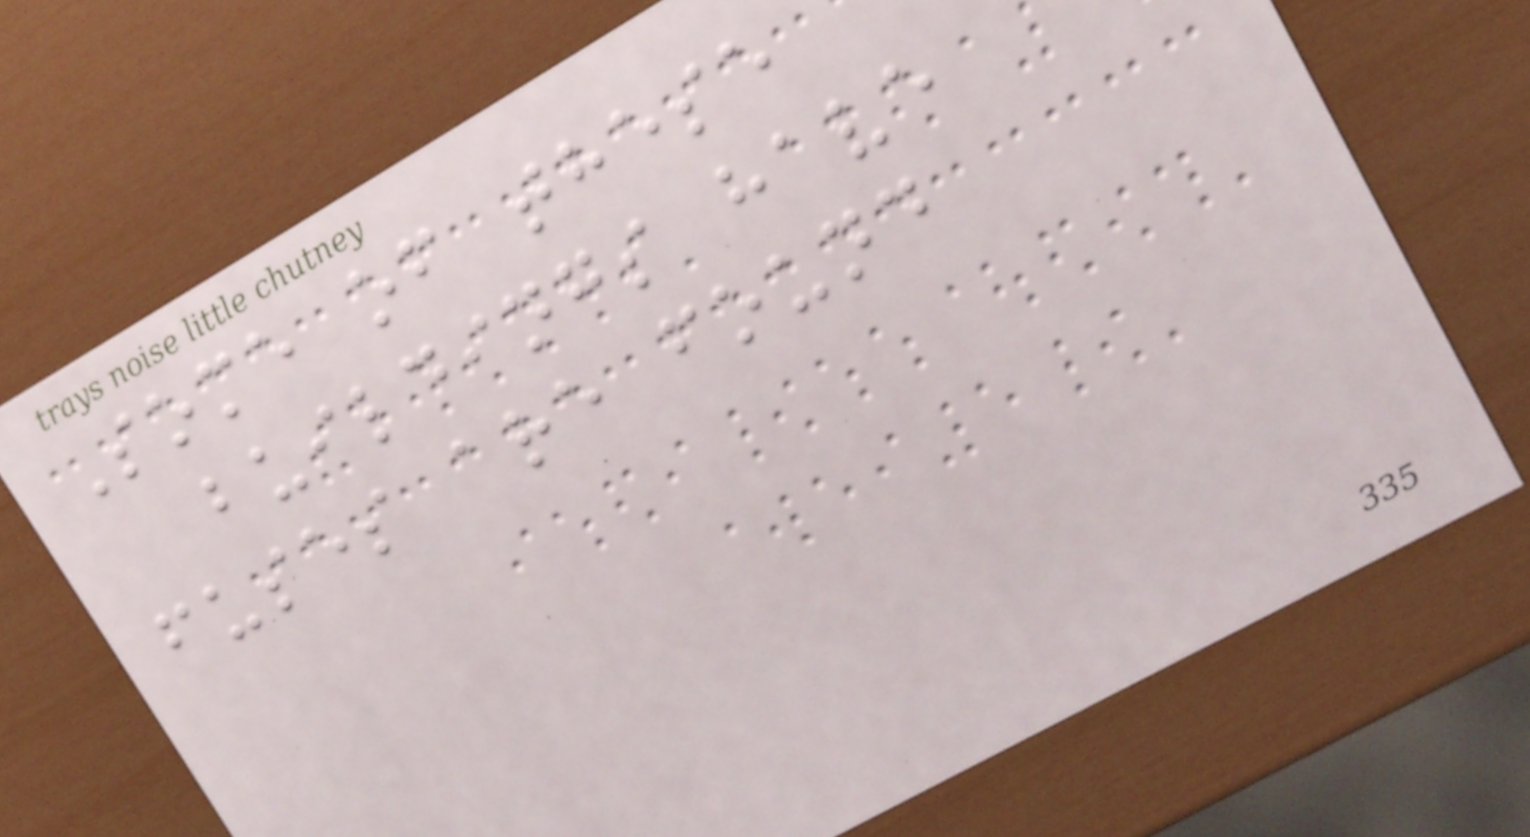Some of these
buildings have
fuses are found
